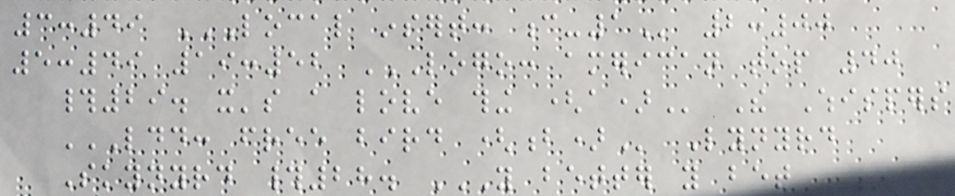3:49 LOCAL INSERT: C-1 2:00
5:49 19:52 LOGO: AMERICAN TOP 40
#29. IT'S A LOVE THING (A) The Whispers
LDD: FREE BIRD (B) Lynyrd
Skynyrd #28. YOU BETTER YOU BET
